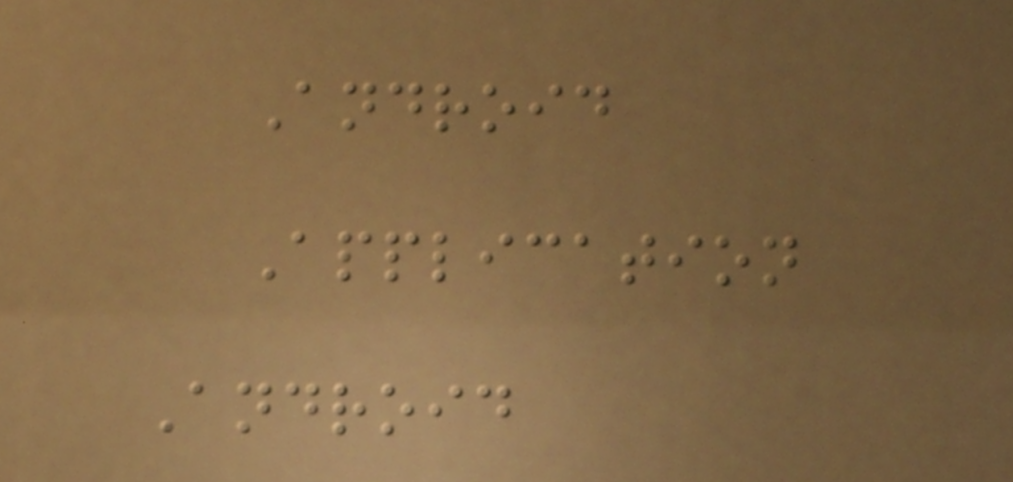Android
Application
Android
